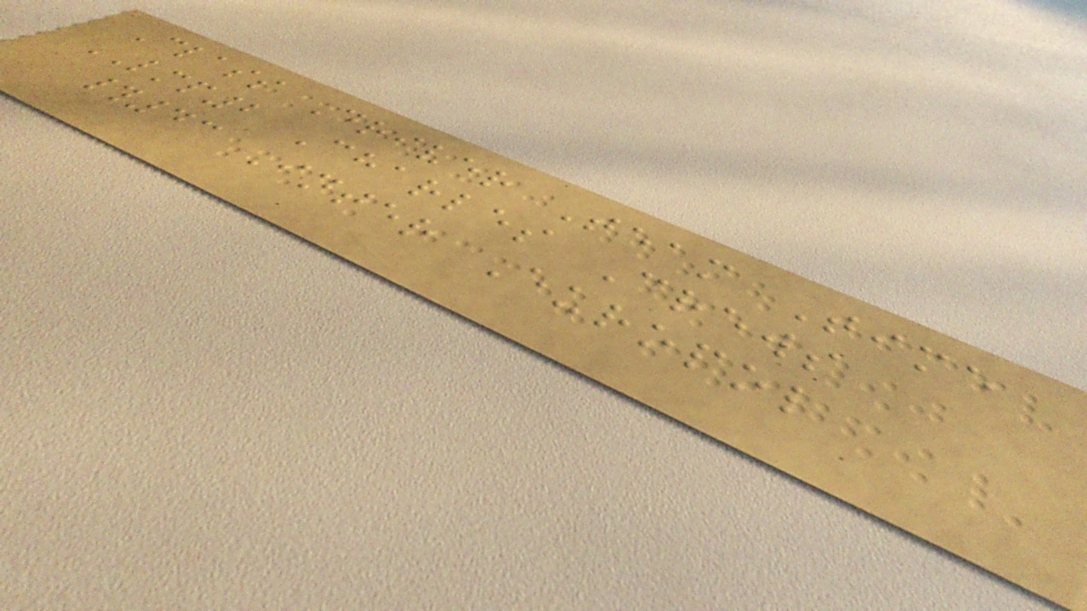Class Driver Team Time
LMP2 Charles Crews
#43 Inter Europol
